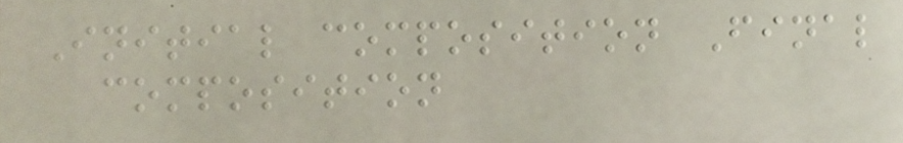Initial composition Final
composition
